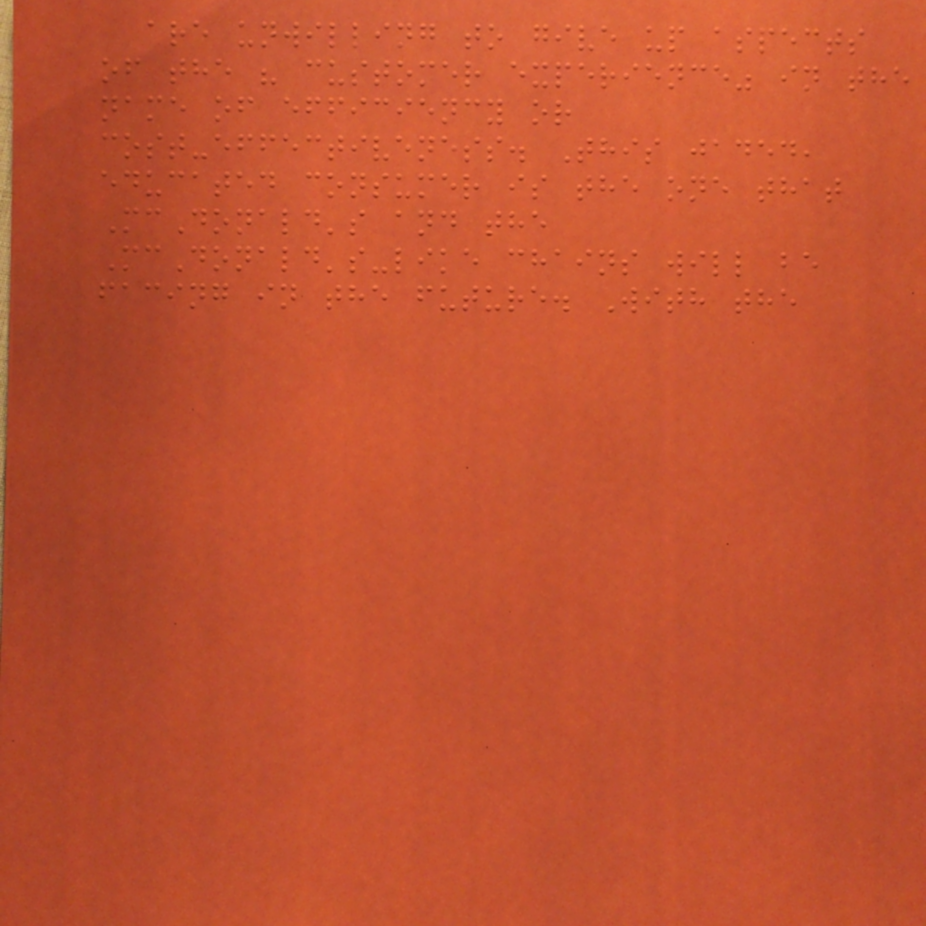are unwilling to give up aspects
of the " customer experience" in the
name of efficiency or
cost-effectiveness. This jaded,
educated consumer is the one that
McDonald's and the
McDonald's-like chains will be
facing in the future. With the
